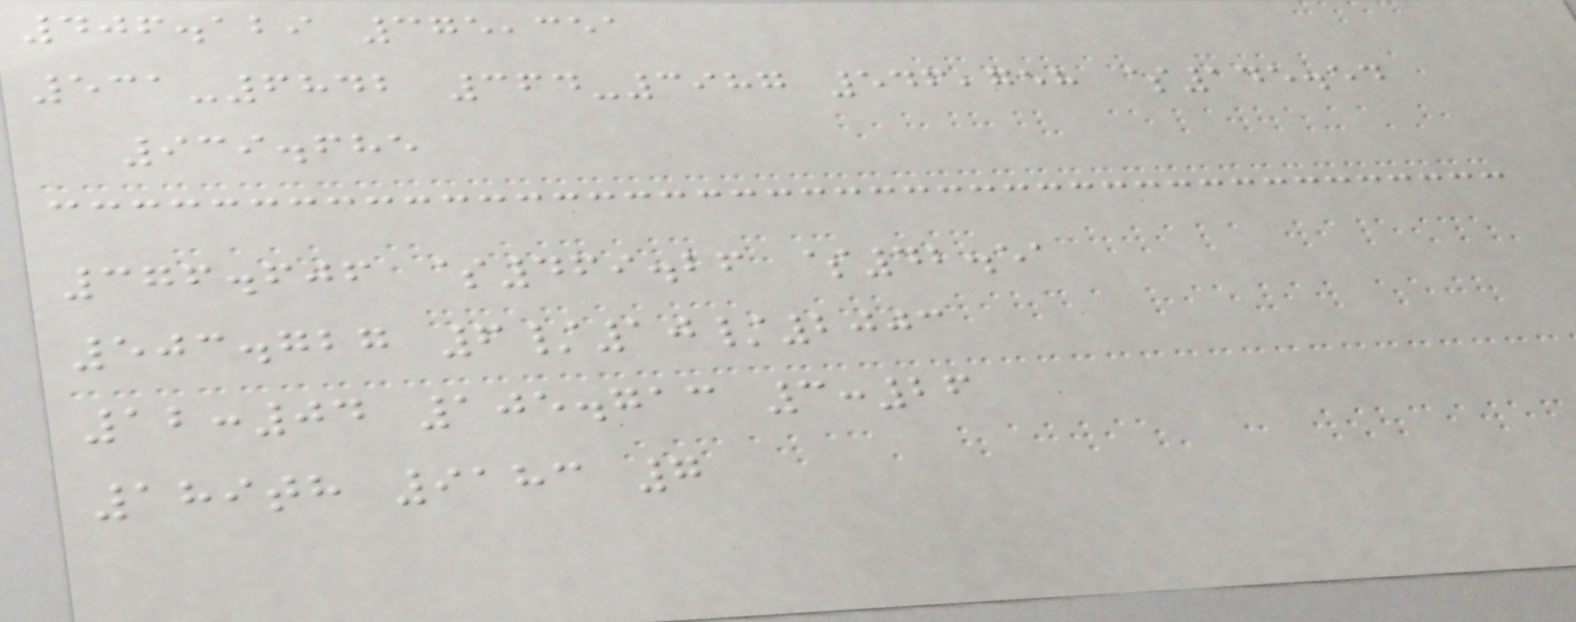406.129 375,351
531-6842 364-3987 546,758 $145.54
939.685
376.606 $469.26 $42.51
503.727 6/10/2003
12:04 105.713 3:26
189th 9183 7
